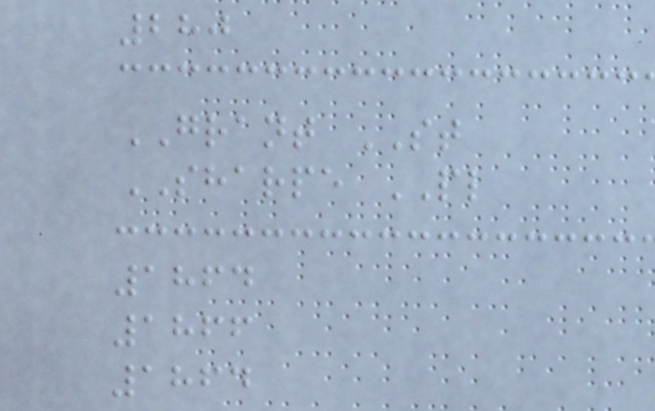280
GRANT ST
SHARPE PL
1864
1866
1864
